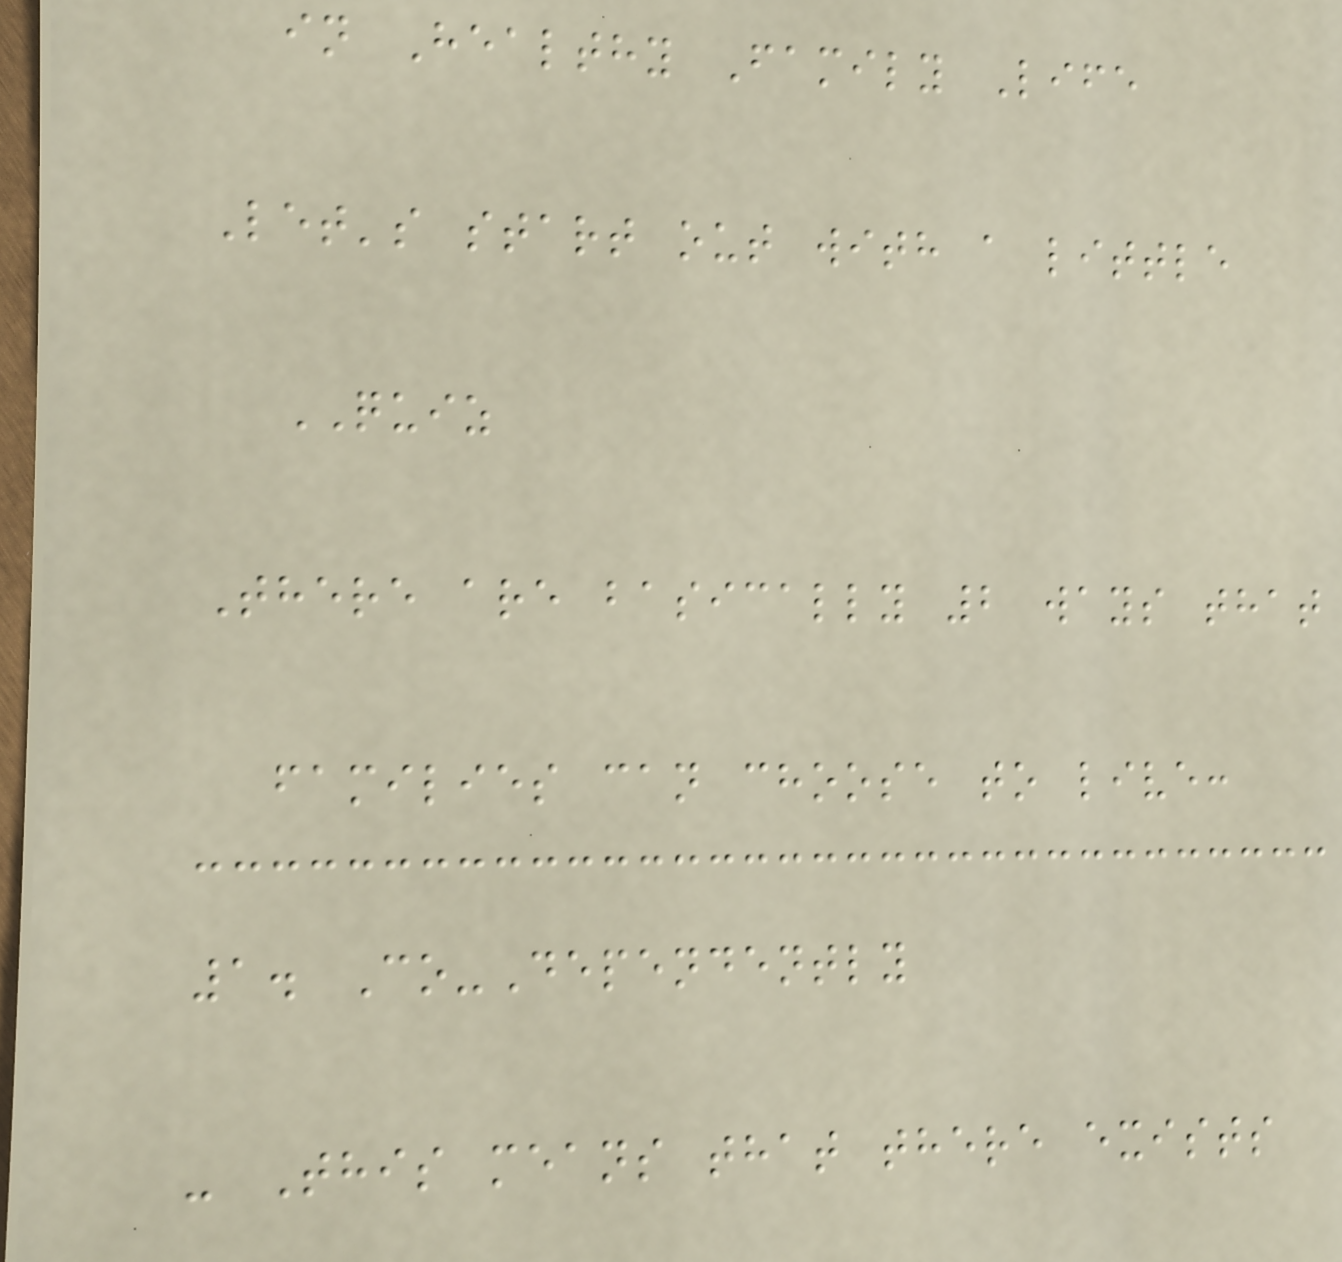in Healthy Family Life
Let's start out with a little
QUIZ
There are basically 2 ways that
families can choose to live:
1. Co-Dependently
- This means that there exists
